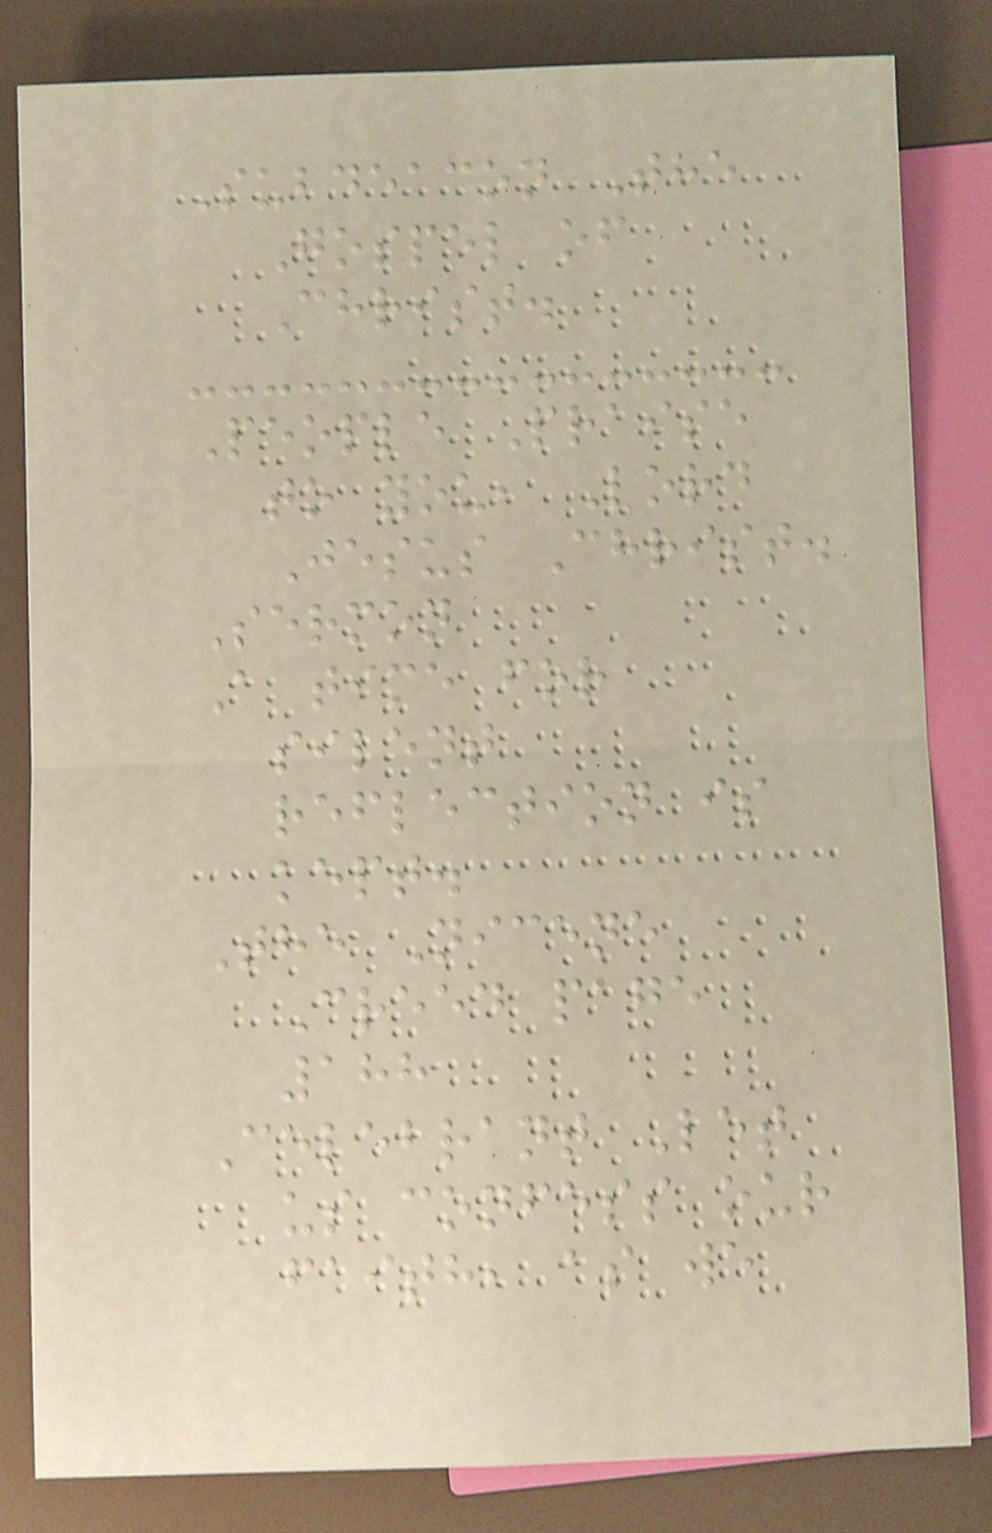Subdeacon The
Gospel of
Christ.
People Praise
to you, Lord
Jesus Christ.
Sermon
A time for
silent
reflection is
kept.
The Nicene
Creed page
188
Celebrant Let
us confess our
faith, as we
